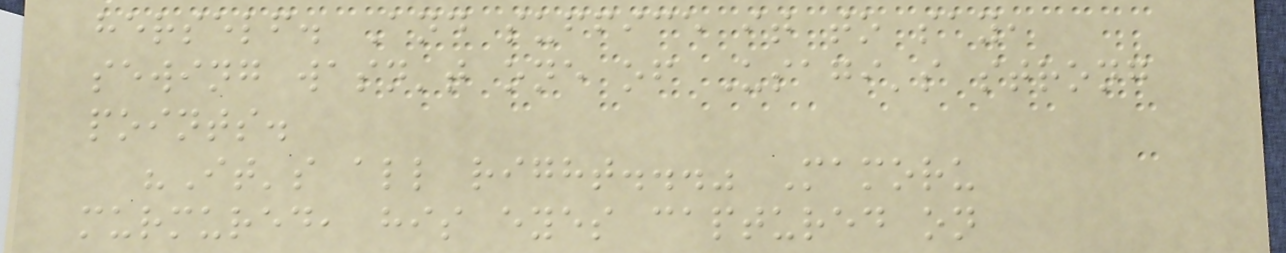herself. And suffice it to say,
sewing wasn't one of Usagi's strong
points.
"It's all right..." Mamoru
murmured, his eyes captured on
